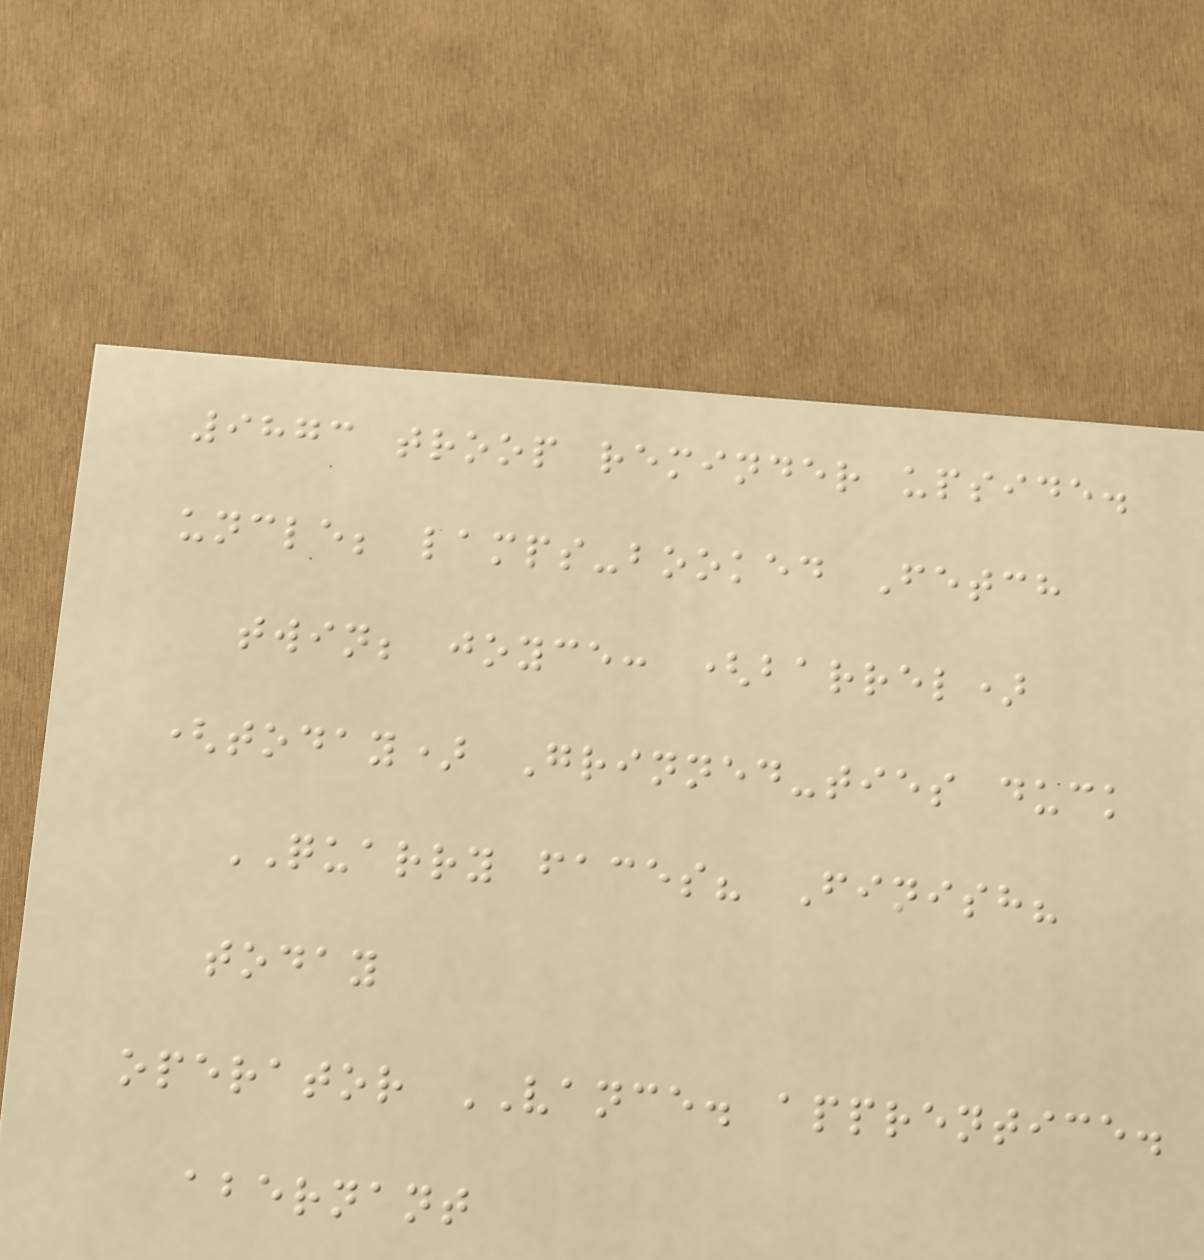9873 troop reminder upside.
uncle; lamps-booked Fetch
twin; joyce: (barrel)
(today) Grinned-ties duck
QUARRY faces? Finish?
today
operator VANCE. apprentice.
abernant
